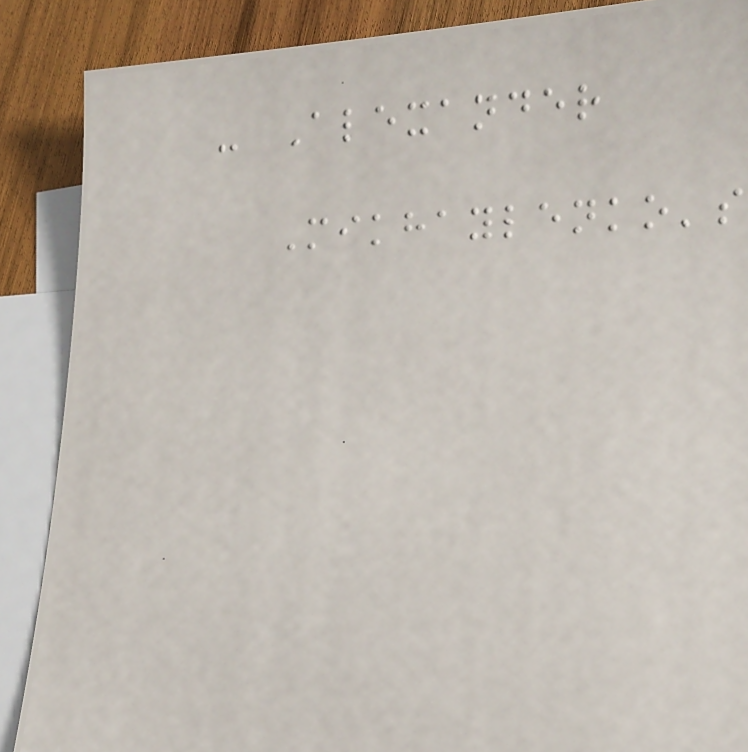- Alexander
Mikhaylenko's
